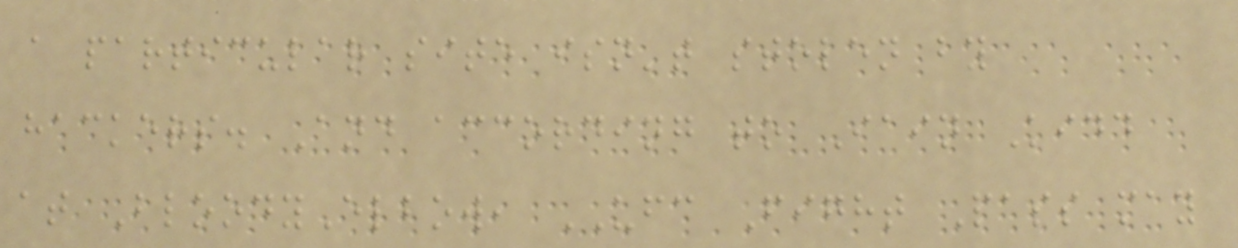a particular site isn't stolen by
hackers. And according to Iain Kidd
at BloodyElbow, UFC Fight Pass may
